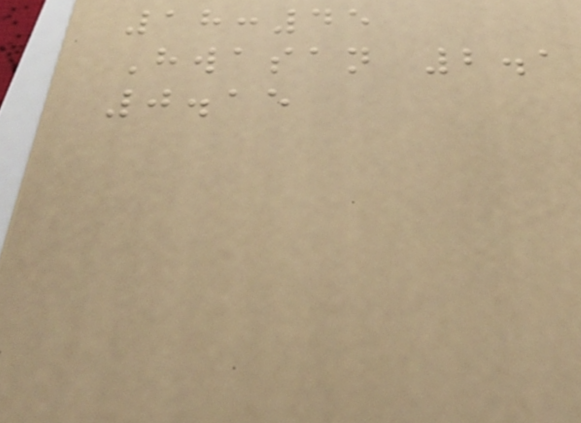18:45
Hwasan 2.1
0.15
